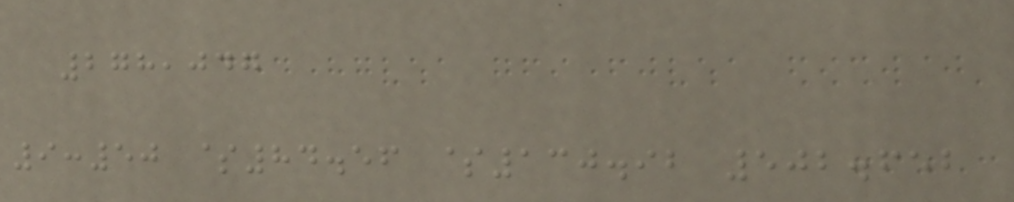278,047
9:50 $84.56 $130.92 502.652
